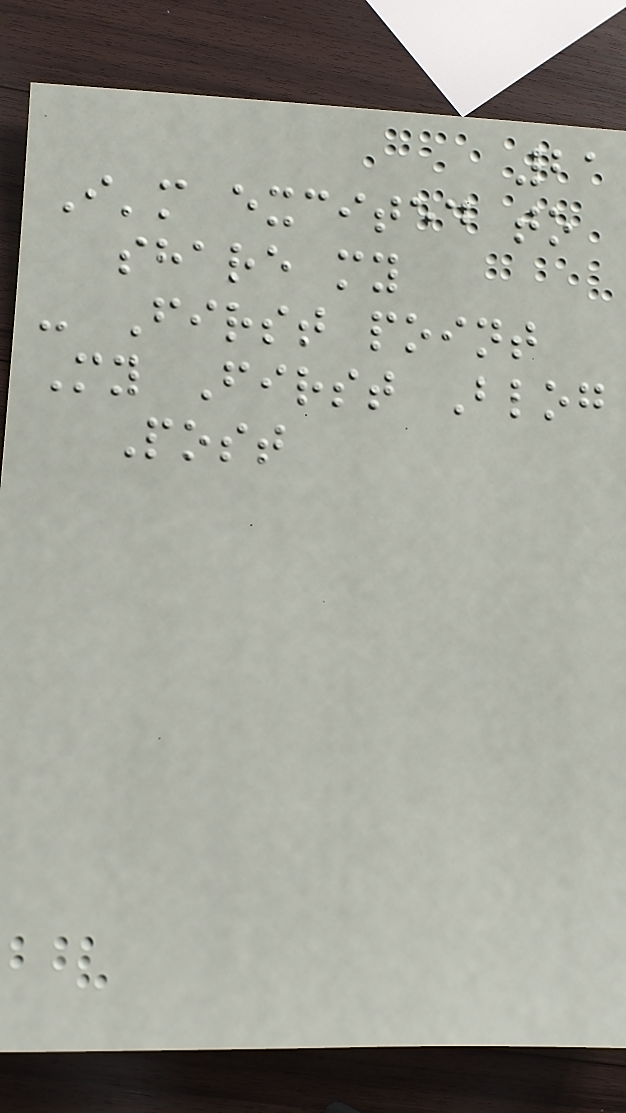21
I'm excited to
share my
- First point
My First Blog
Post
